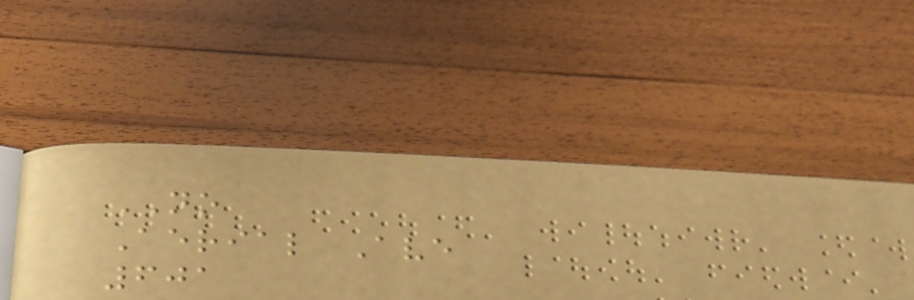NO
Aerial Ave
601
